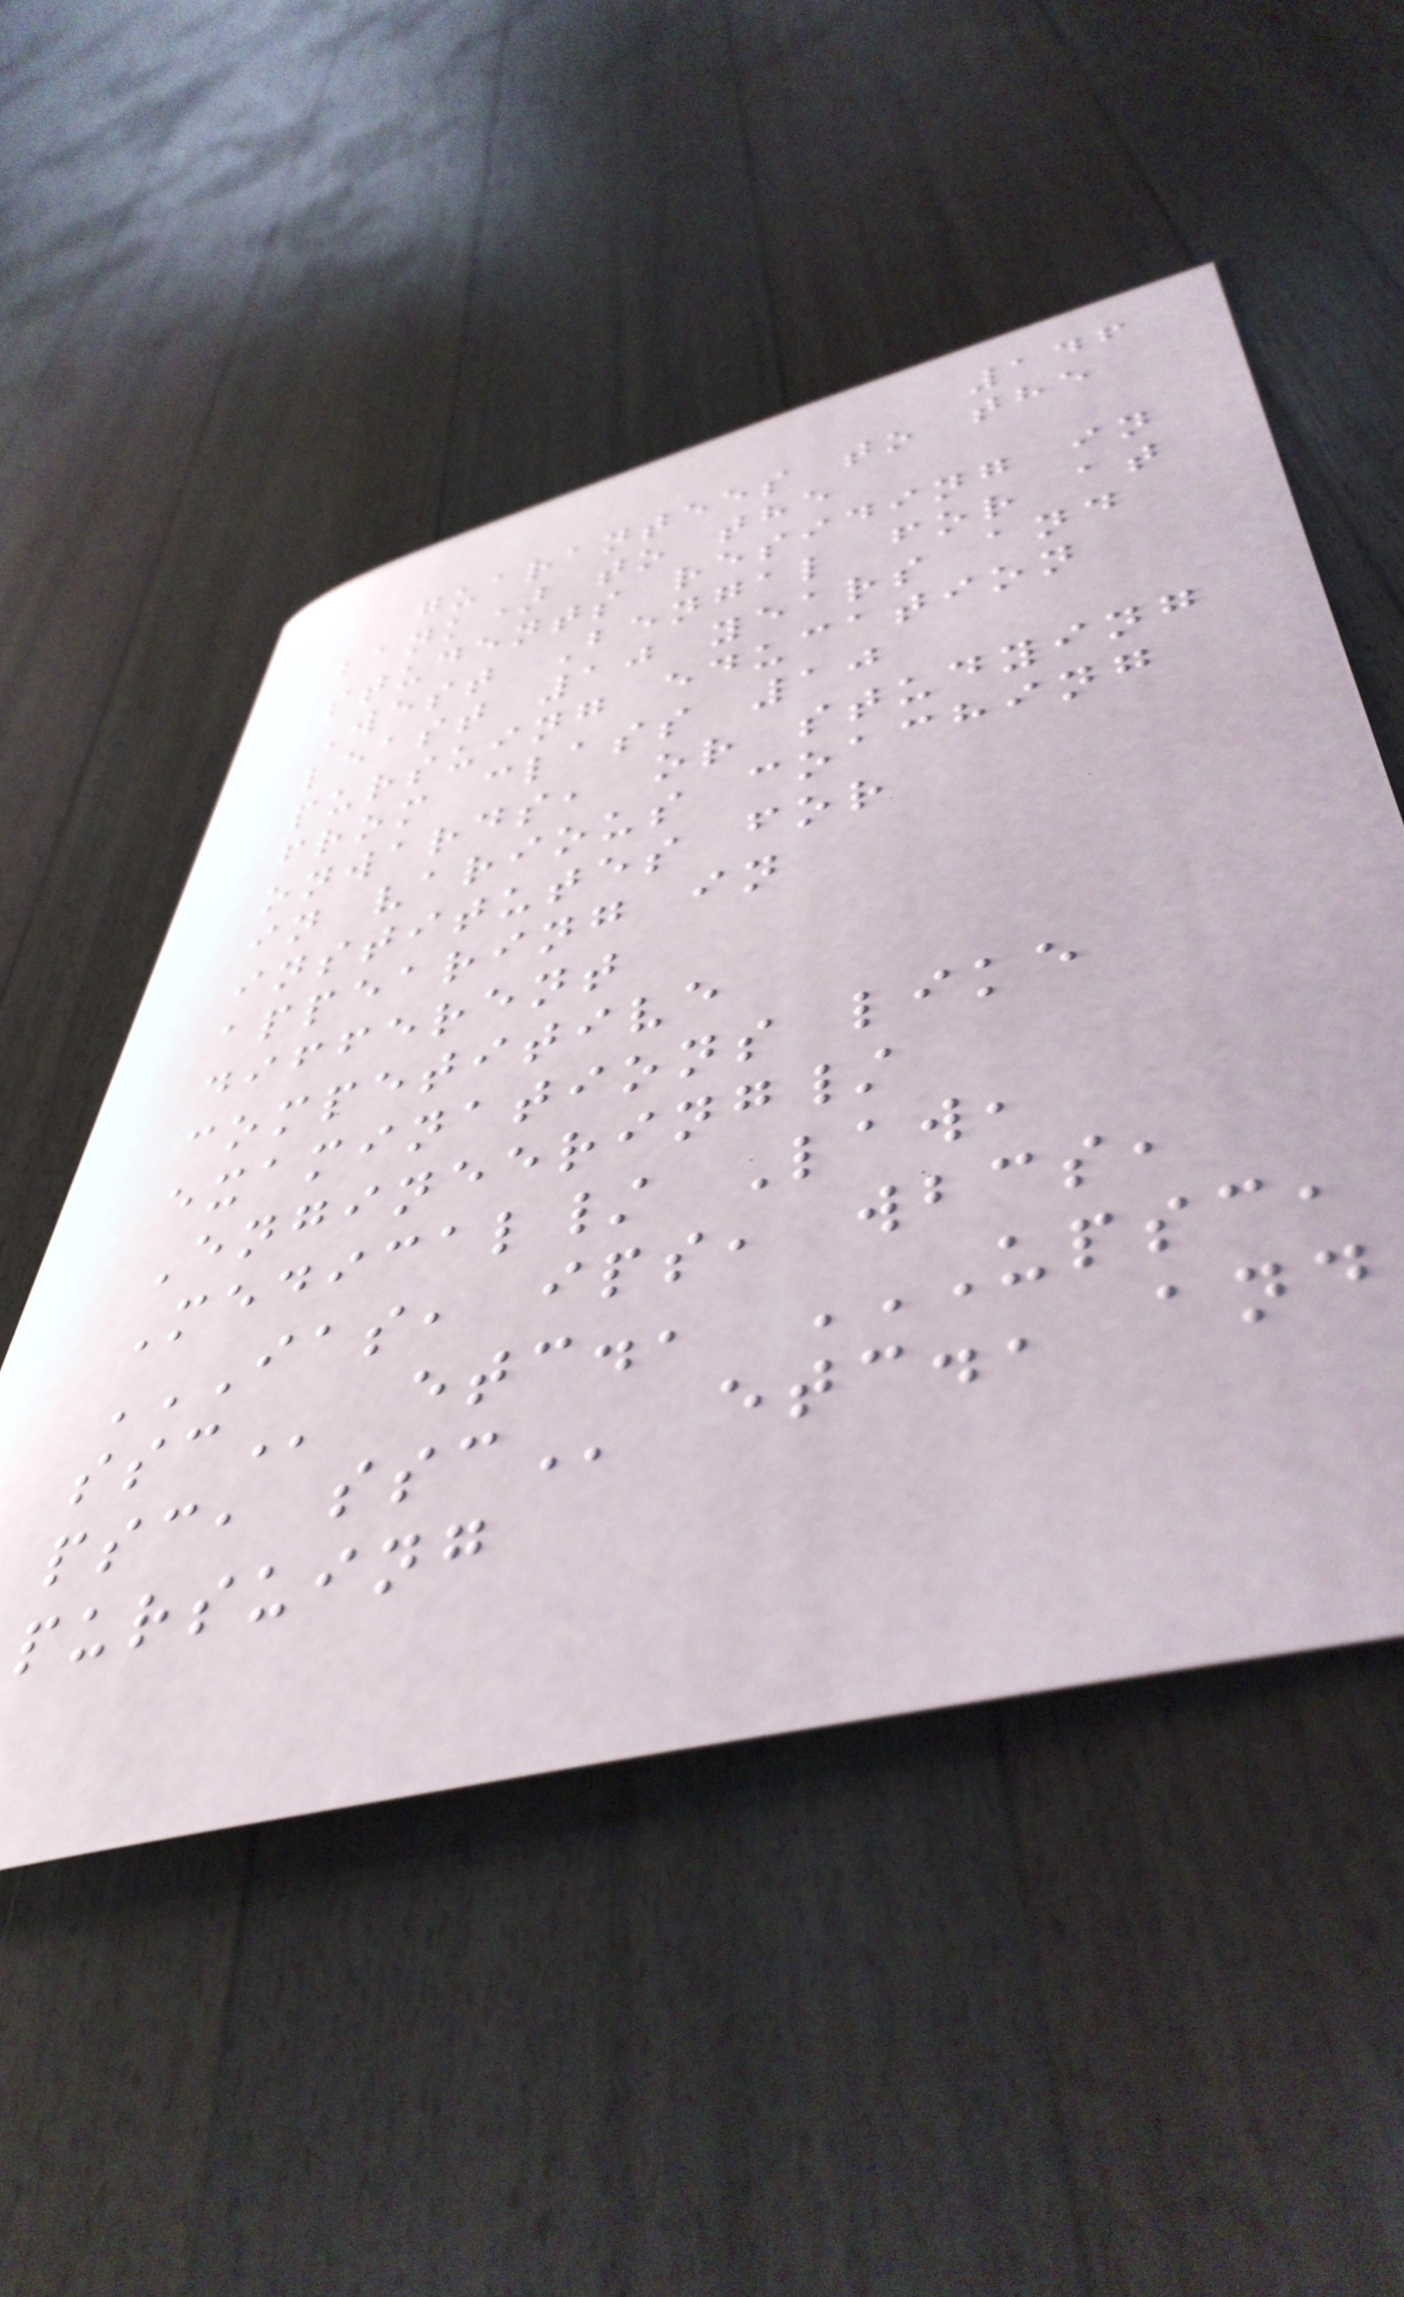146
guarantees to the
bank) to the
students residing in
West Bengal for at
least 10 years and
pursuing education
from class 10
onwards, or studying
in various coaching
institutes for
appearing in
different
competitive
examinations like
Engineering/
Medical/ Law,
IAS, IPS, WBCS,
SSC etc., UPSC,
PSC, SSC etc., and
pursuing
